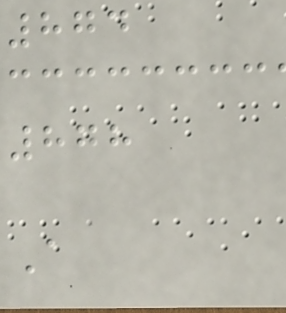874
878
A
